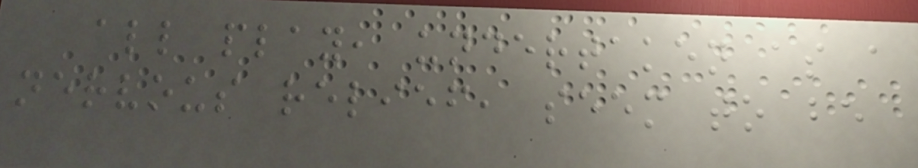all play, undertaken as a
nervous relief, seem to be
